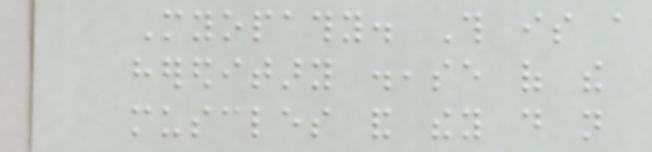Myopathy. This is a
hereditary disease of the
muscles and they do not
